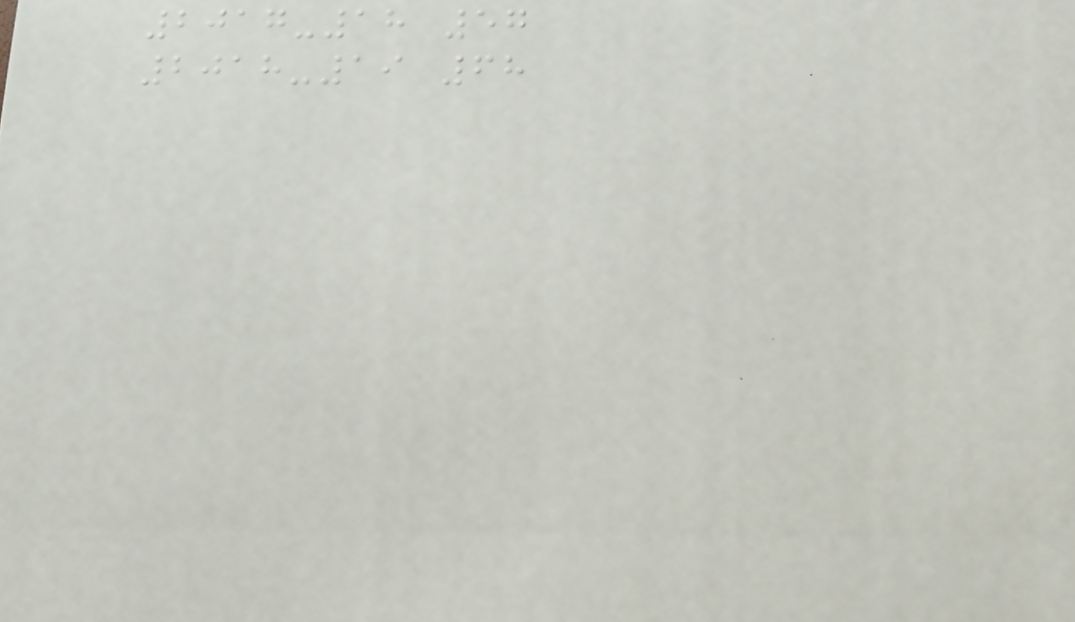2017-18 57
2018-19 68
